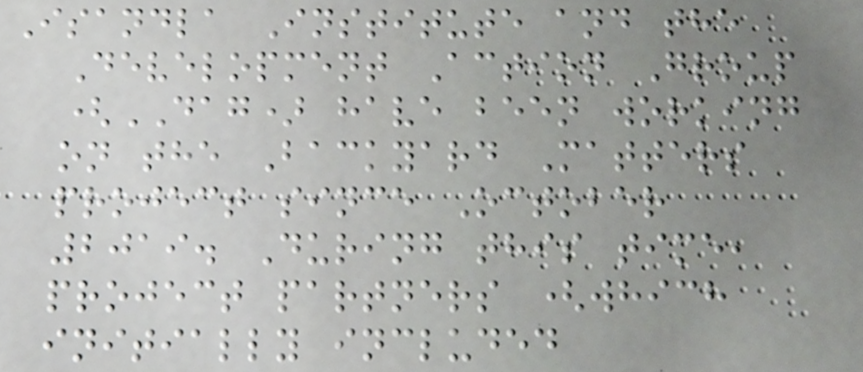Isandla Institute and the
Development Action Group
(DAG) have been working
on the Backyard Matters
project since October
2019. During this time,
project partners (which
initially included
